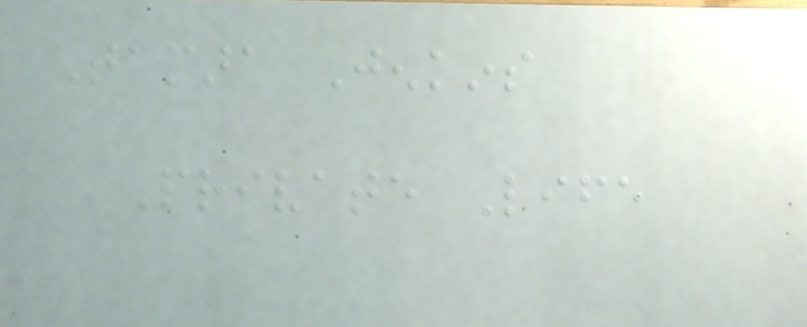Tamara Jenkins
Private Life
